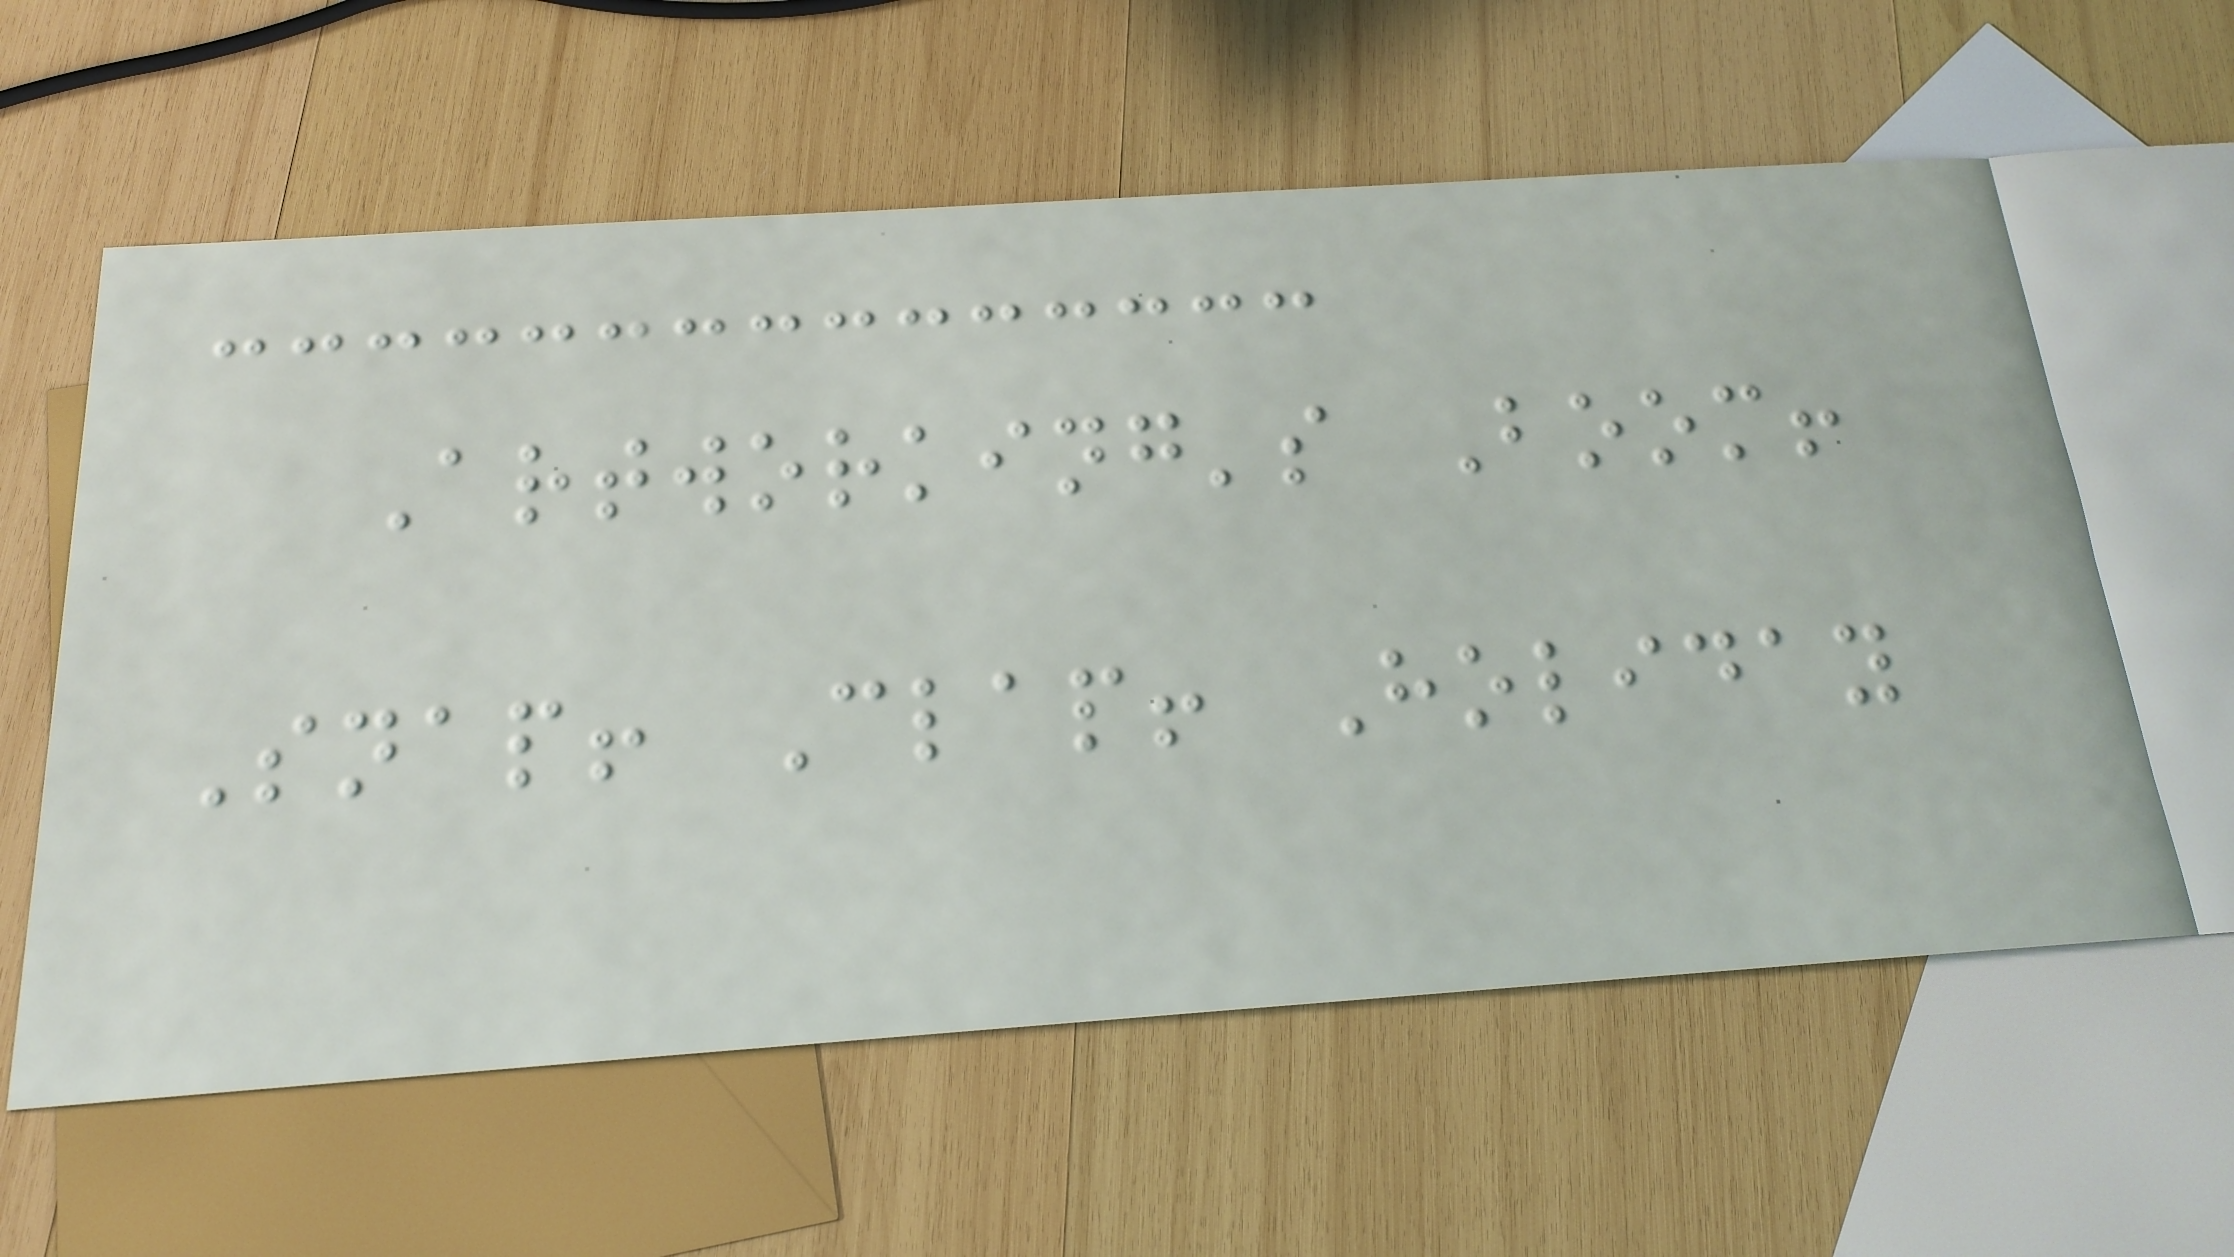Artworking's Boom!
Snap! Clap! Holiday
